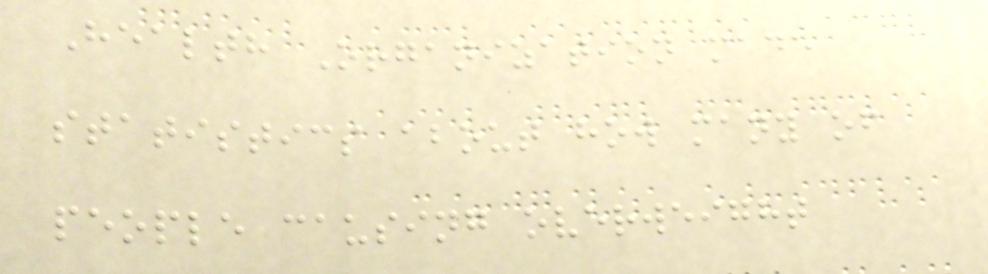Health Organization made
statistics about how many of
people causing overweight
